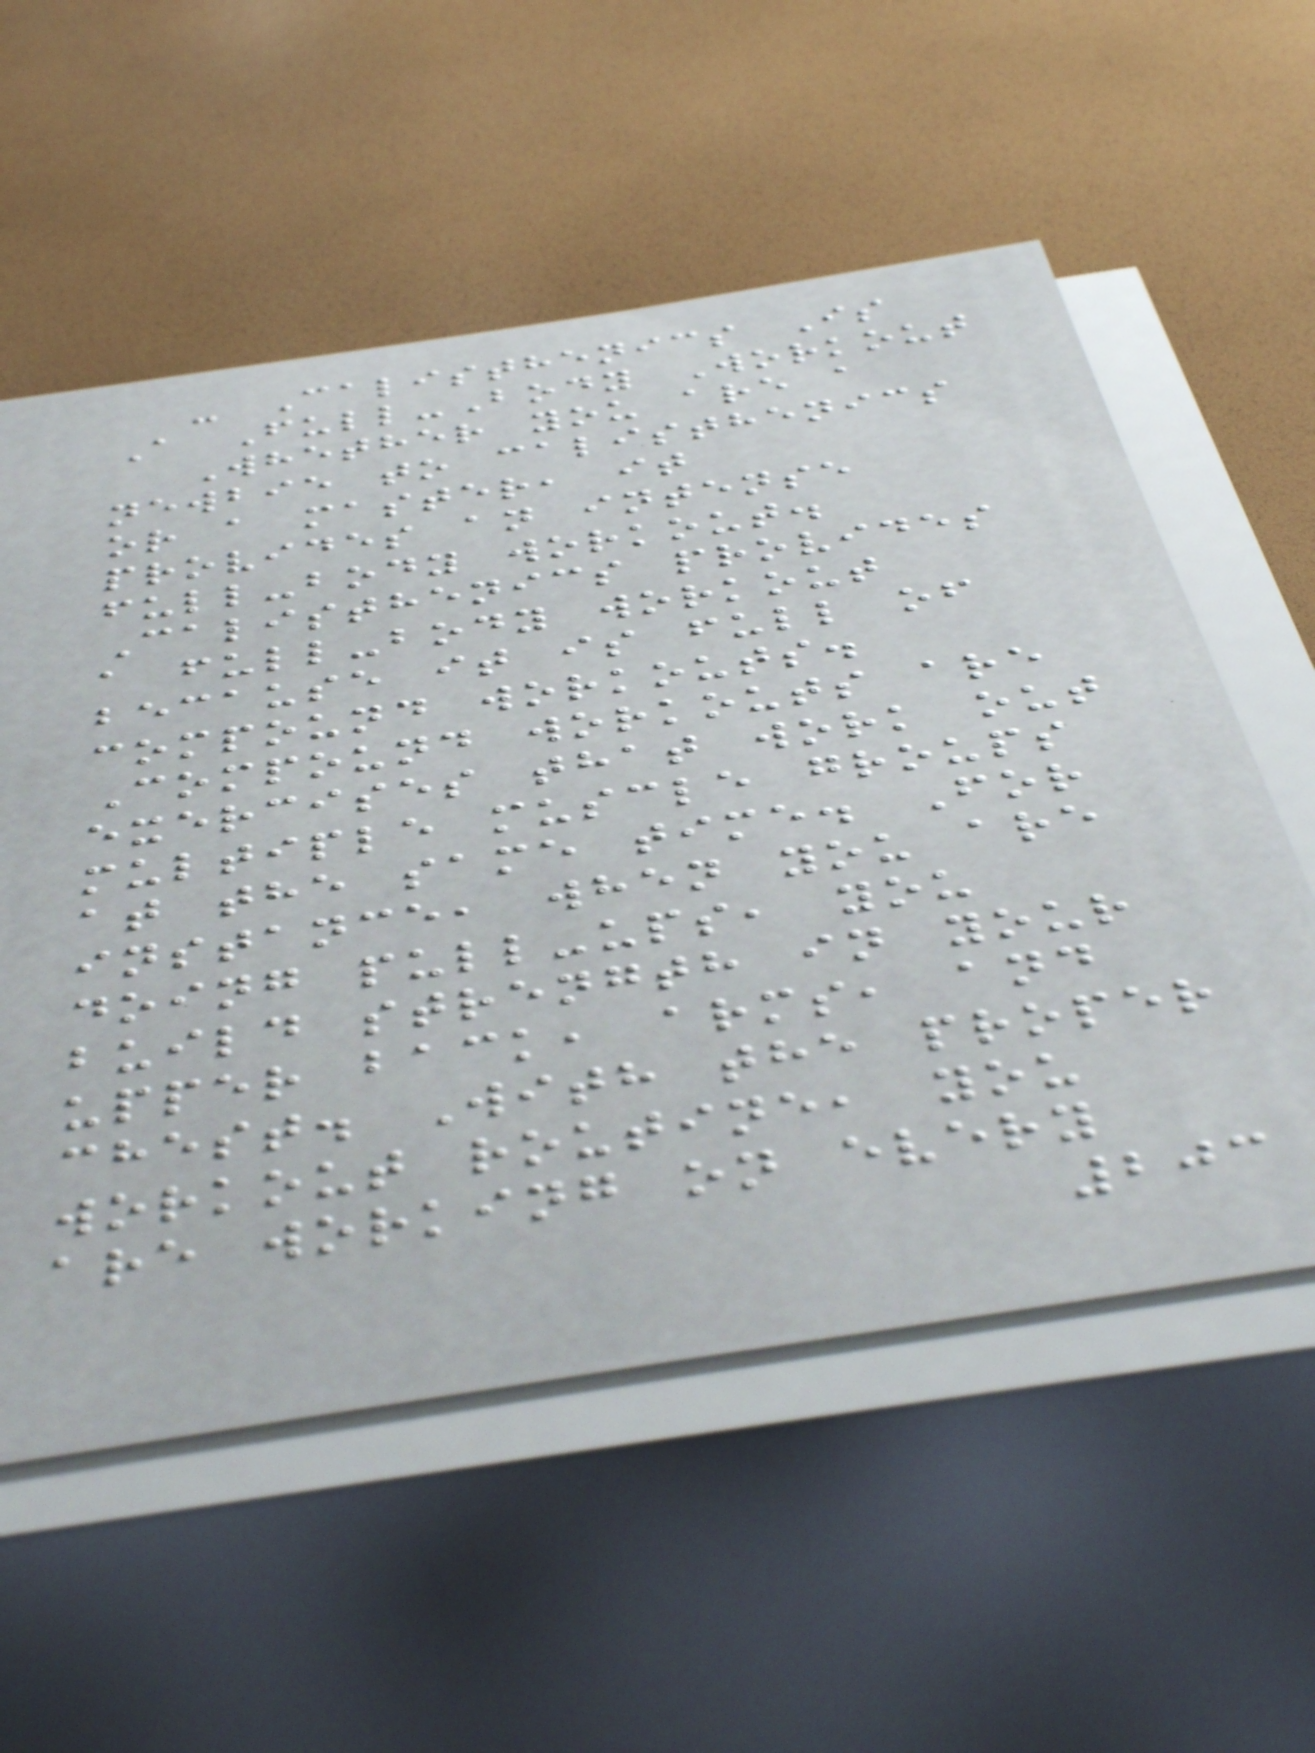- Calisthenics Is
A Full-Body Workout
Whether you are a
newbie to calisthenics
or a master, it
provides an intense
full-body workout.
Calisthenics provides
a full-body workout
because it is full of
compound workouts.
Compound workouts are
exercises that work out
multiple muscle groups
at the same time. For
instance, when you are
doing pull-ups, you
build strength in your
upper back, arms, and
chest. With the proper
workout routine, you
are working on every
203
